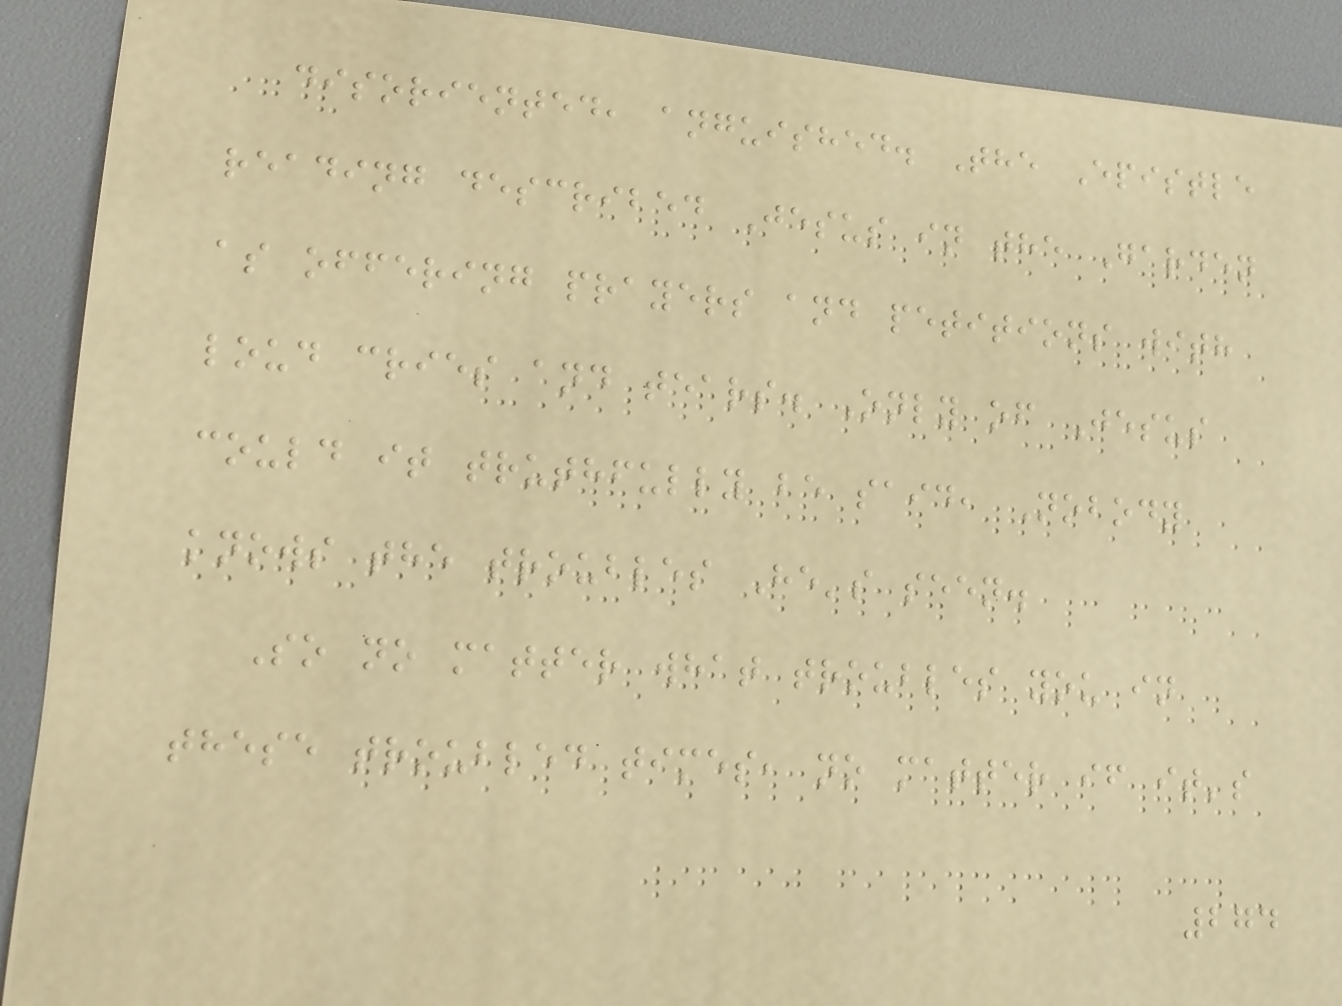disoriented, anguished. The Epistle
reading described Jesus in the Garden
as offering prayers and petitions with
loud cries and tears. Only of Jesus
could it truthfully be said, Nobody
knows the troubles He's seen.
So no matter what troubles you in
these troubled times, no matter if it's
274
